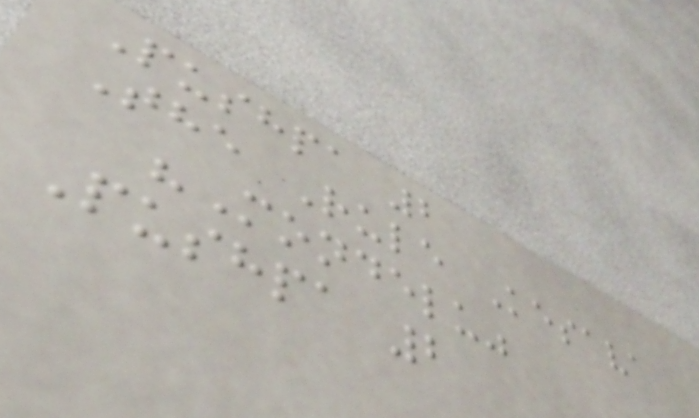Pushpa 2
The Rule Kesava
"Mondelu"
Pushpa 2
